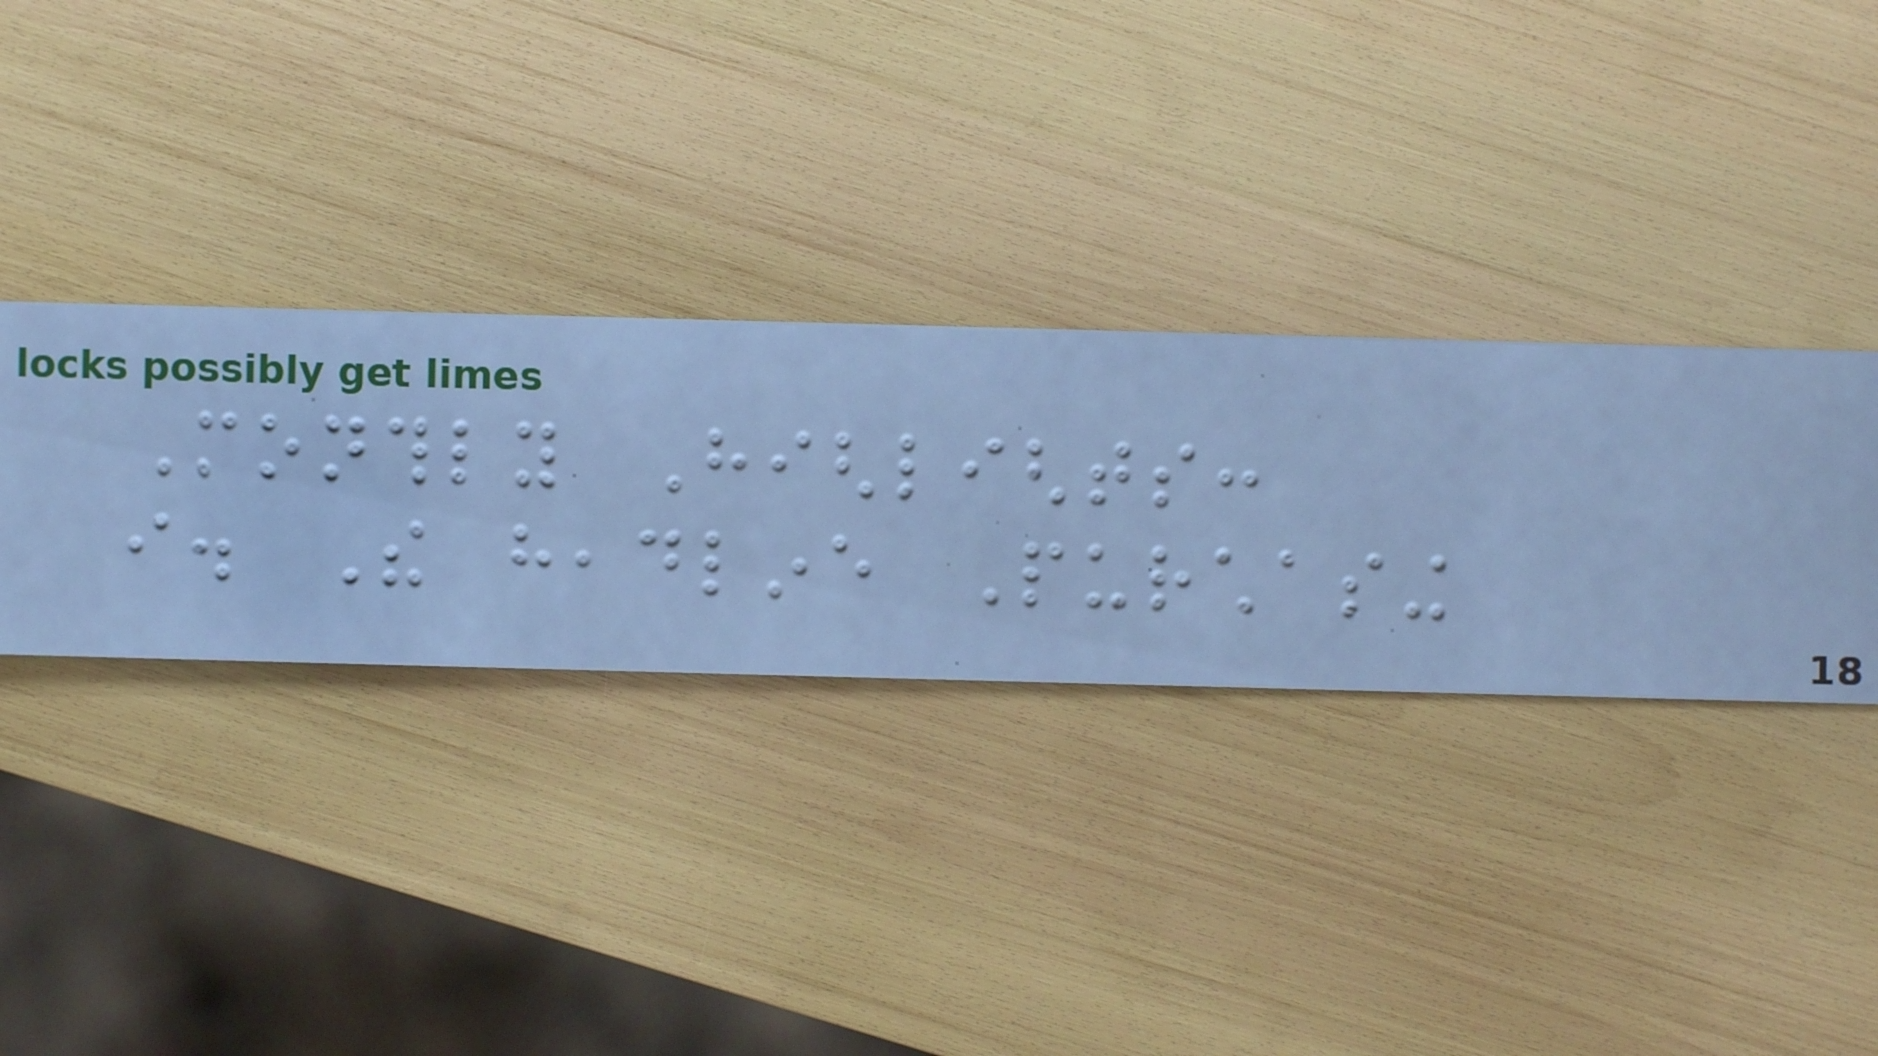Monthly Highlights:
i. The headline Purchasing
